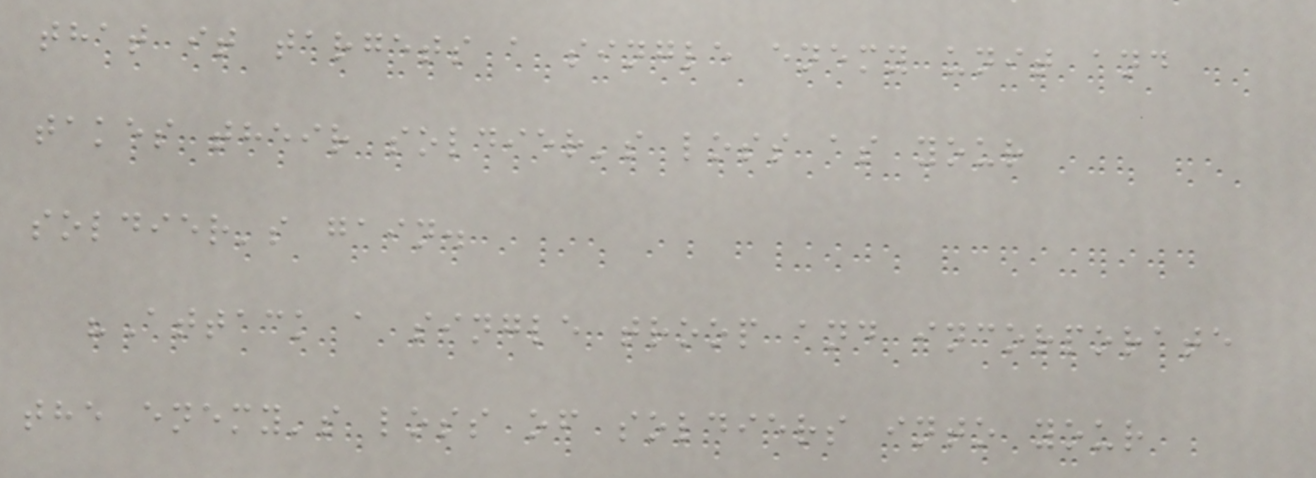that it targets a single enemy unit and
takes their soldier's loss as your
soldier's gain.
"Attack a single troop and incorporate
the enemy's loss of soldiers into your
